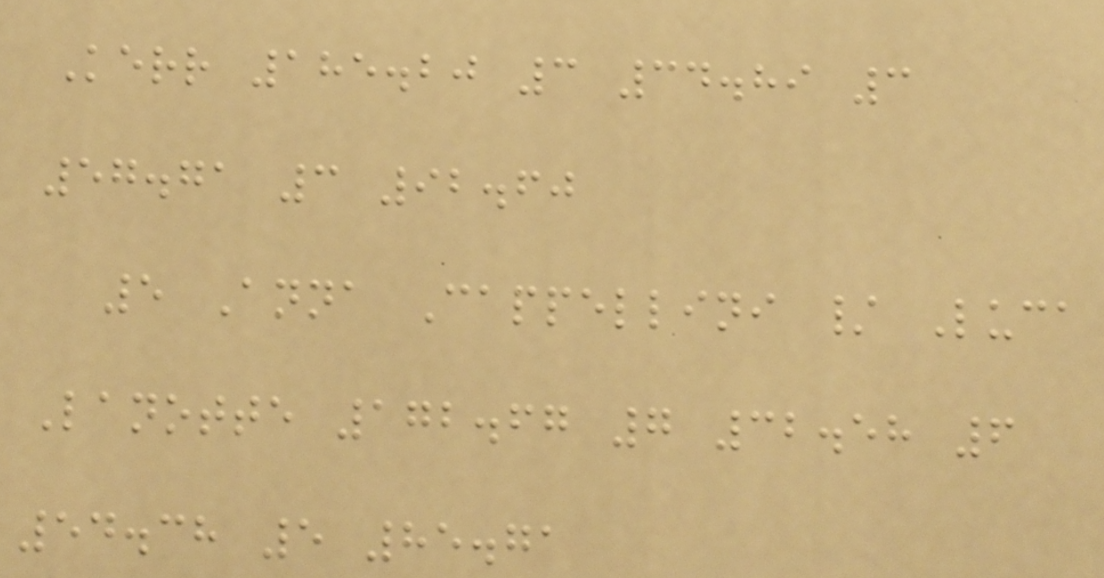Kerr 185.20 3 34.89 3
57.71 3 92.60
5 Anna Cappellini / Luca
Lanotte 172.67 7 32.58 6
54.38 5 85.71
